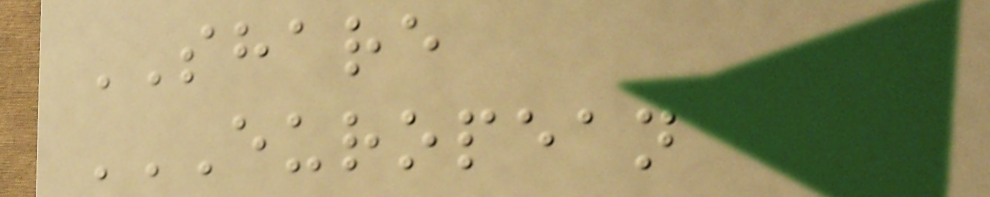SHARE
EUROPEAN
